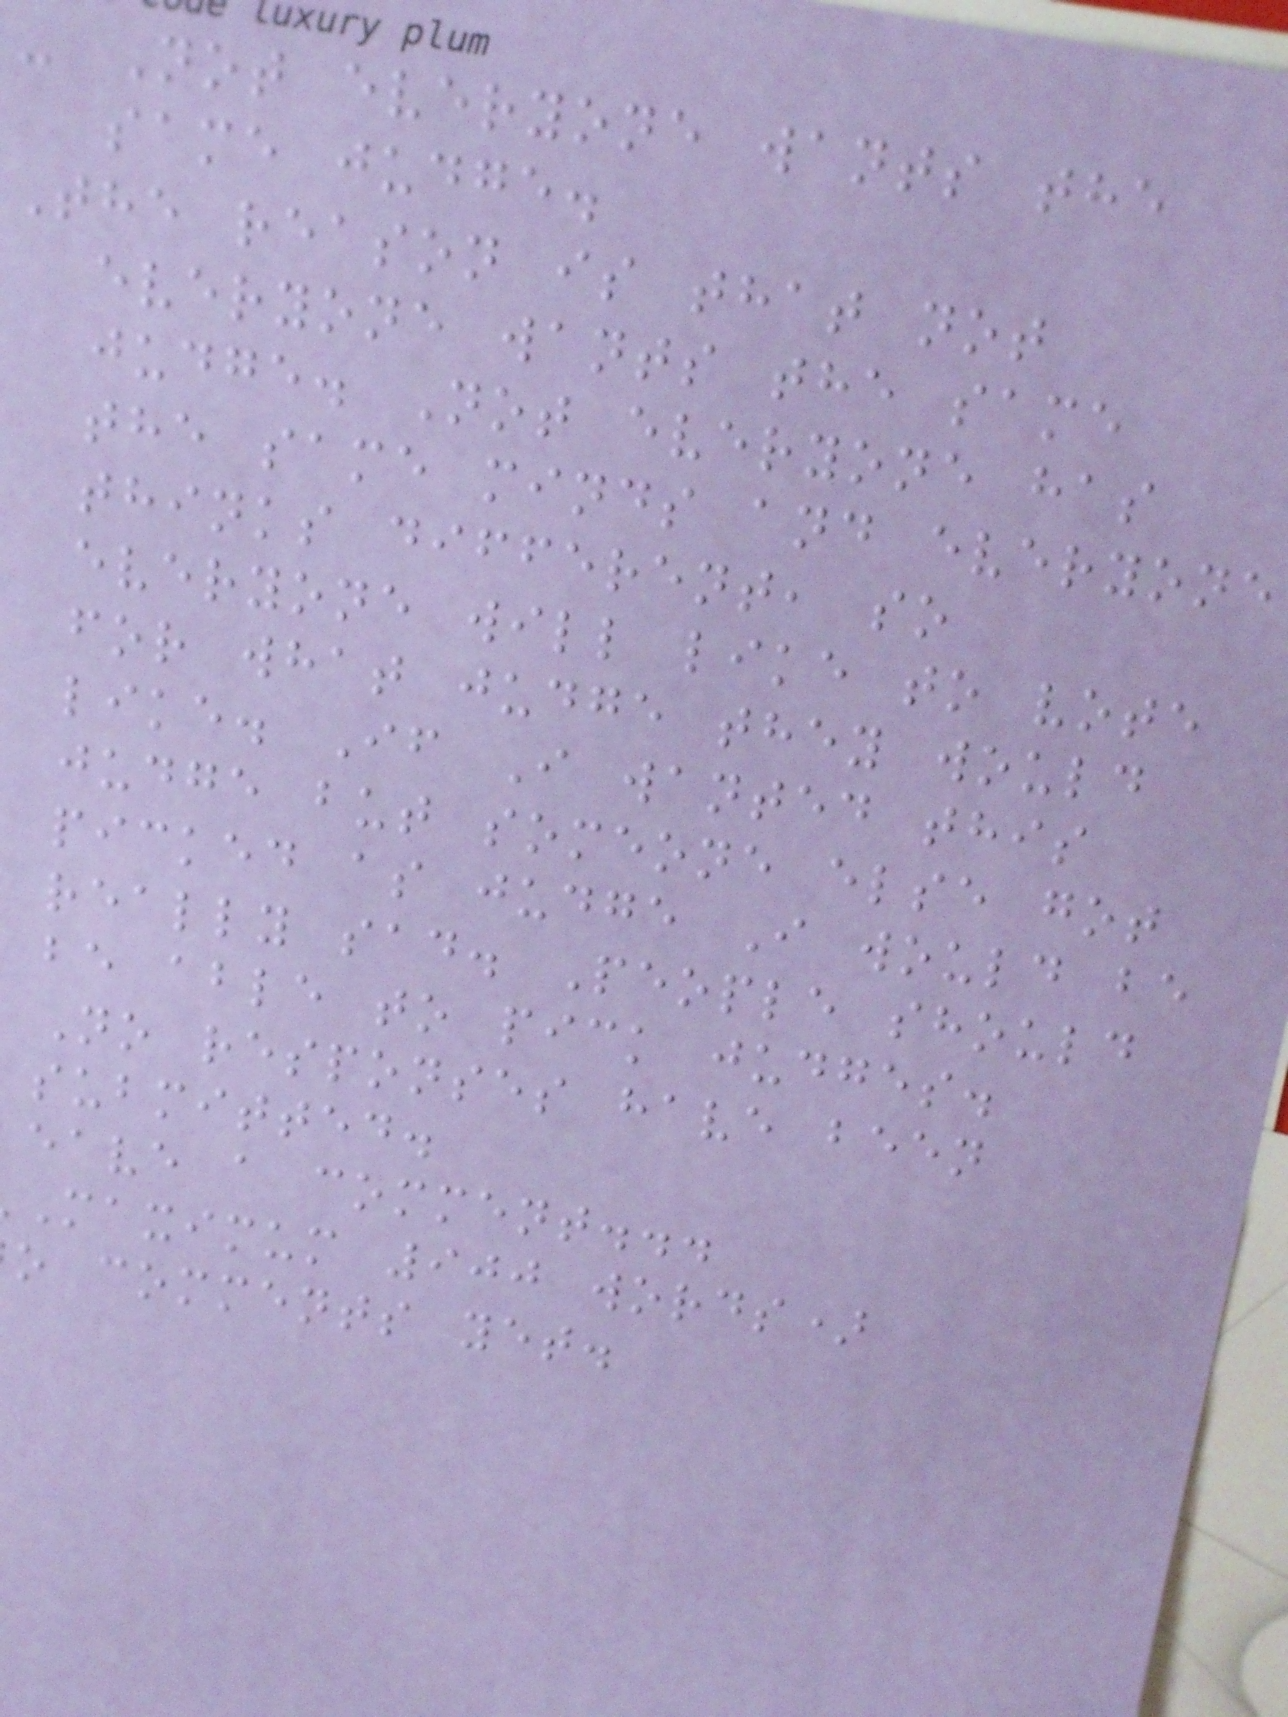- Not everyone wants the
same judge.
The reason is that not
everyone wants the same
judge. Not everyone has
the same minds and everyone
thinks different, so
everyone will like to vote
for what judge they would
like. If I wanted this
judge but someone else got
picked as judge I would be
really sad. People should
be able to pick judges.
No responses have been
submitted.
eave a comment...
Maximum 900 words)
o comments yet.
